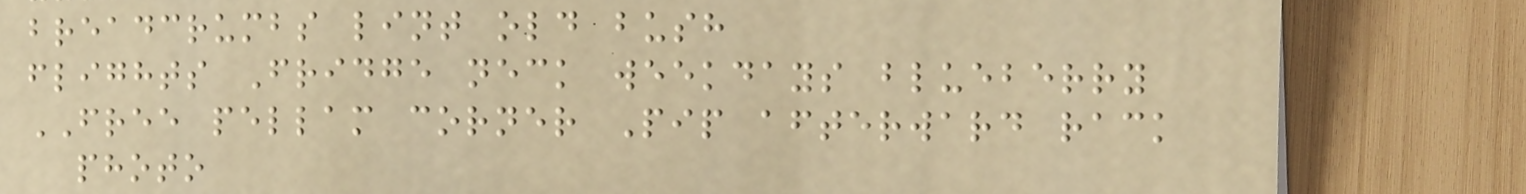breadcrumbs lint old bush
flights Fridge neck weekdays blueberry
FREE pellam corner Pip afterward rack
photo
